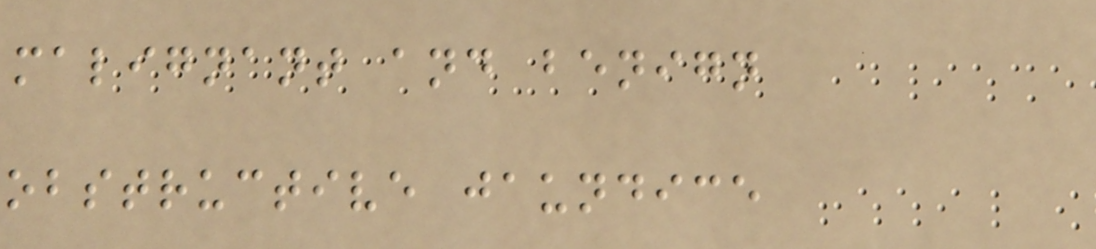malignant and benign
obstructive jaundice
